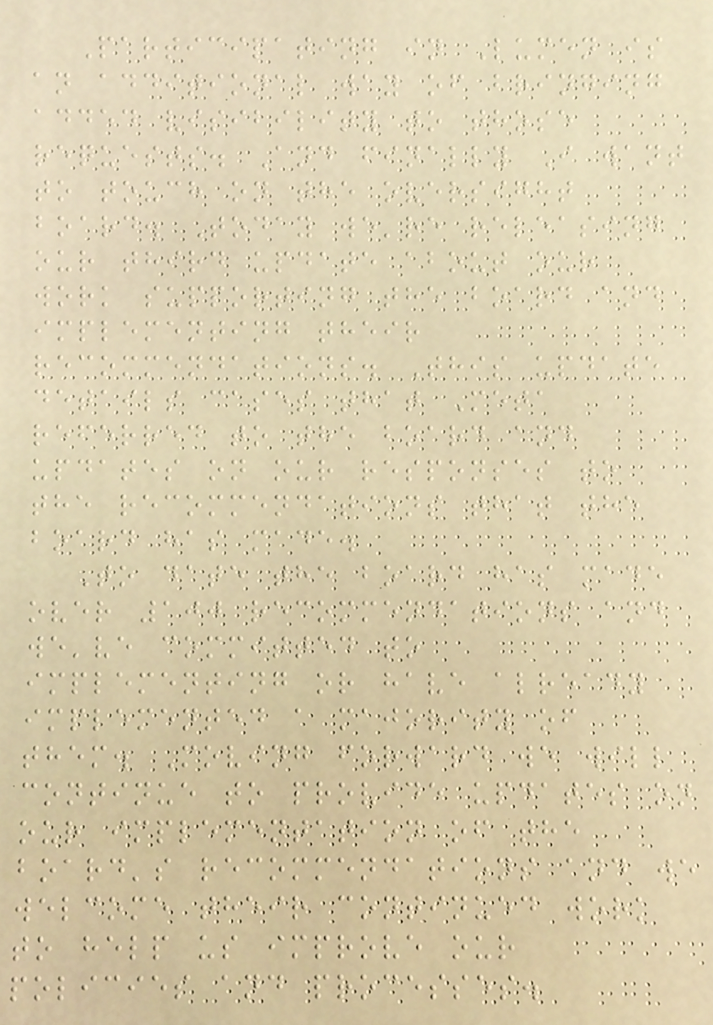Participating in Lumen is
an additional way of bringing
added visibility to those
requests. And finally I want
to touch on the oversight
board. Today we're releasing
our third update about our
work supporting the board and
implementing their
recommendations. This update
details cases that Meta
referred to the board and
updates on our responses to
the recommendations that the
board has made.
To date the board has made
over 100 recommendations and
we've committed to
implementing or have already
implemented a majority of
them. Moving forward we will
continue to provide updates on
our implementation of the
board's recommendations and we
welcome their continued work
to help us improve our
policies and processes.
